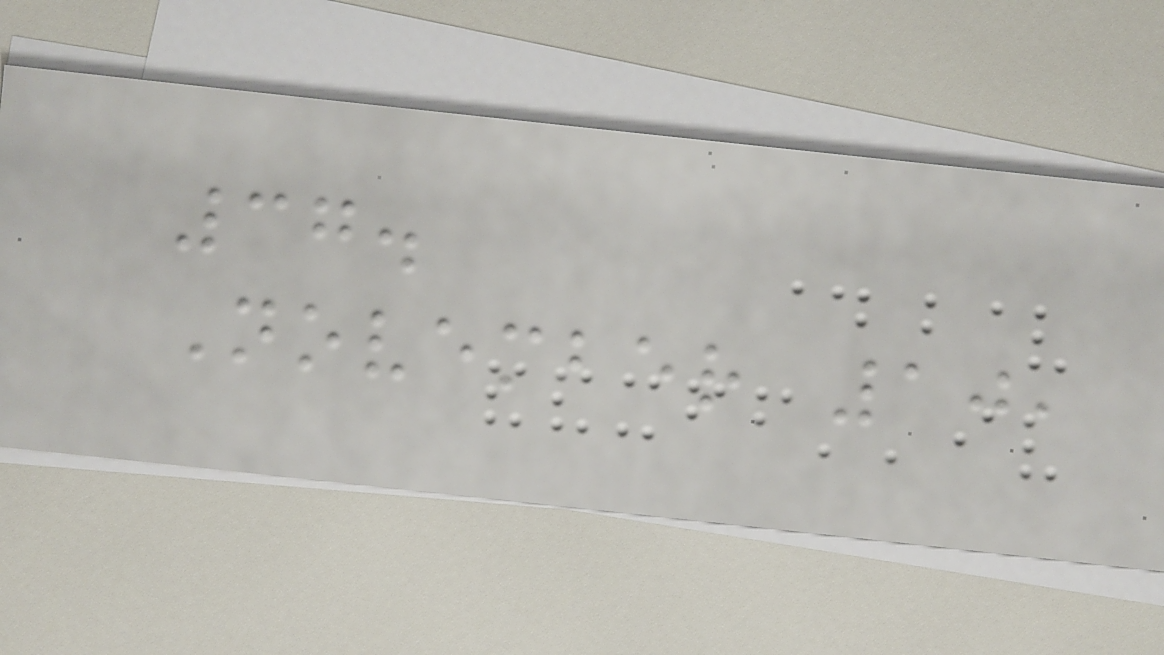37.
November 10,
